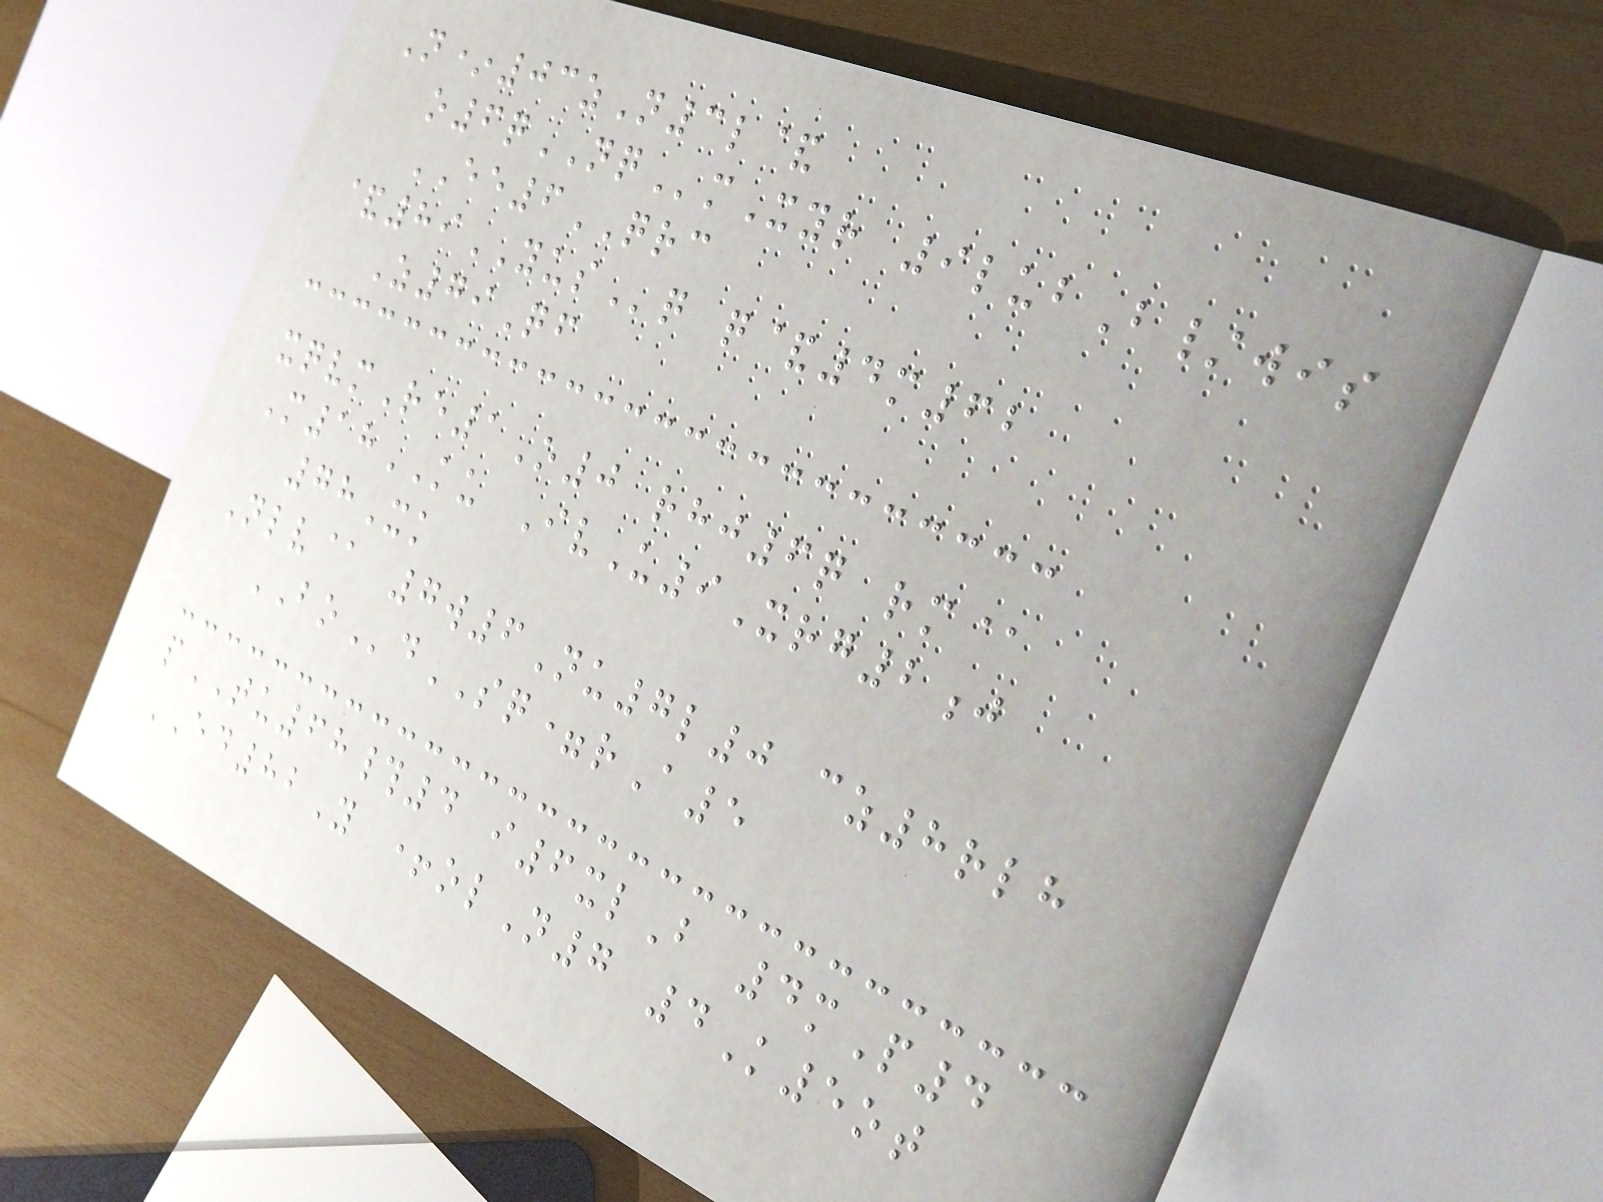N*03zN3l&
o6qNQmXyr 9lubB/wis
EE6QRC
&89YUSq q&4m62
Z79Qf
xqvmRe1O0 rhj6q rm@
M18KU IvU9Xrg2j
78Xk
Nlv@ 7w6Nu7l0 cz8rlh
BOdSQ=rA5
pTU68#4 i6xlB 4mP4
ED82Y +olN7 4K5ot
